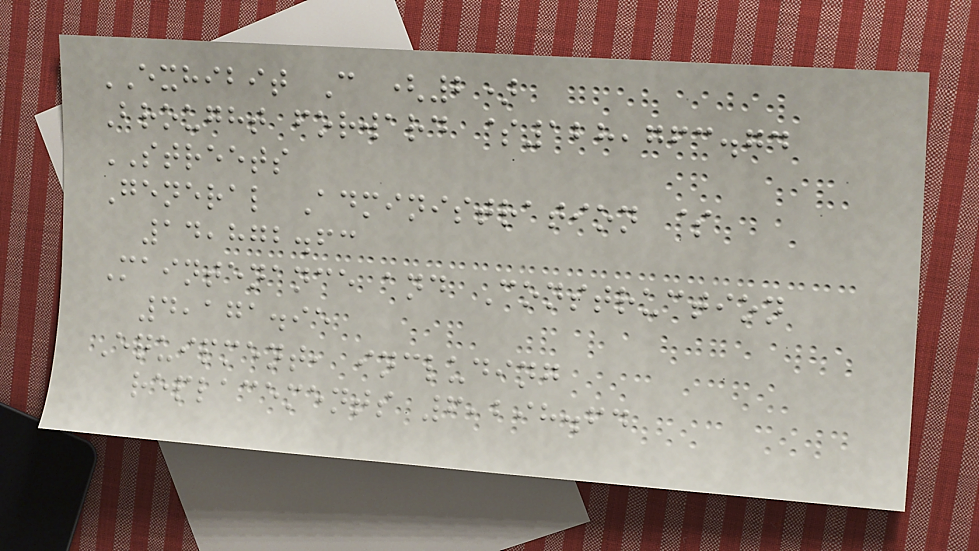EXHIBIT C (2)
Brought forward $128,763.74
STREETS
General Administration $
14,872.63
Maintenance and Construction
4,171.95
Equipment, including
replacements 6,298.64
